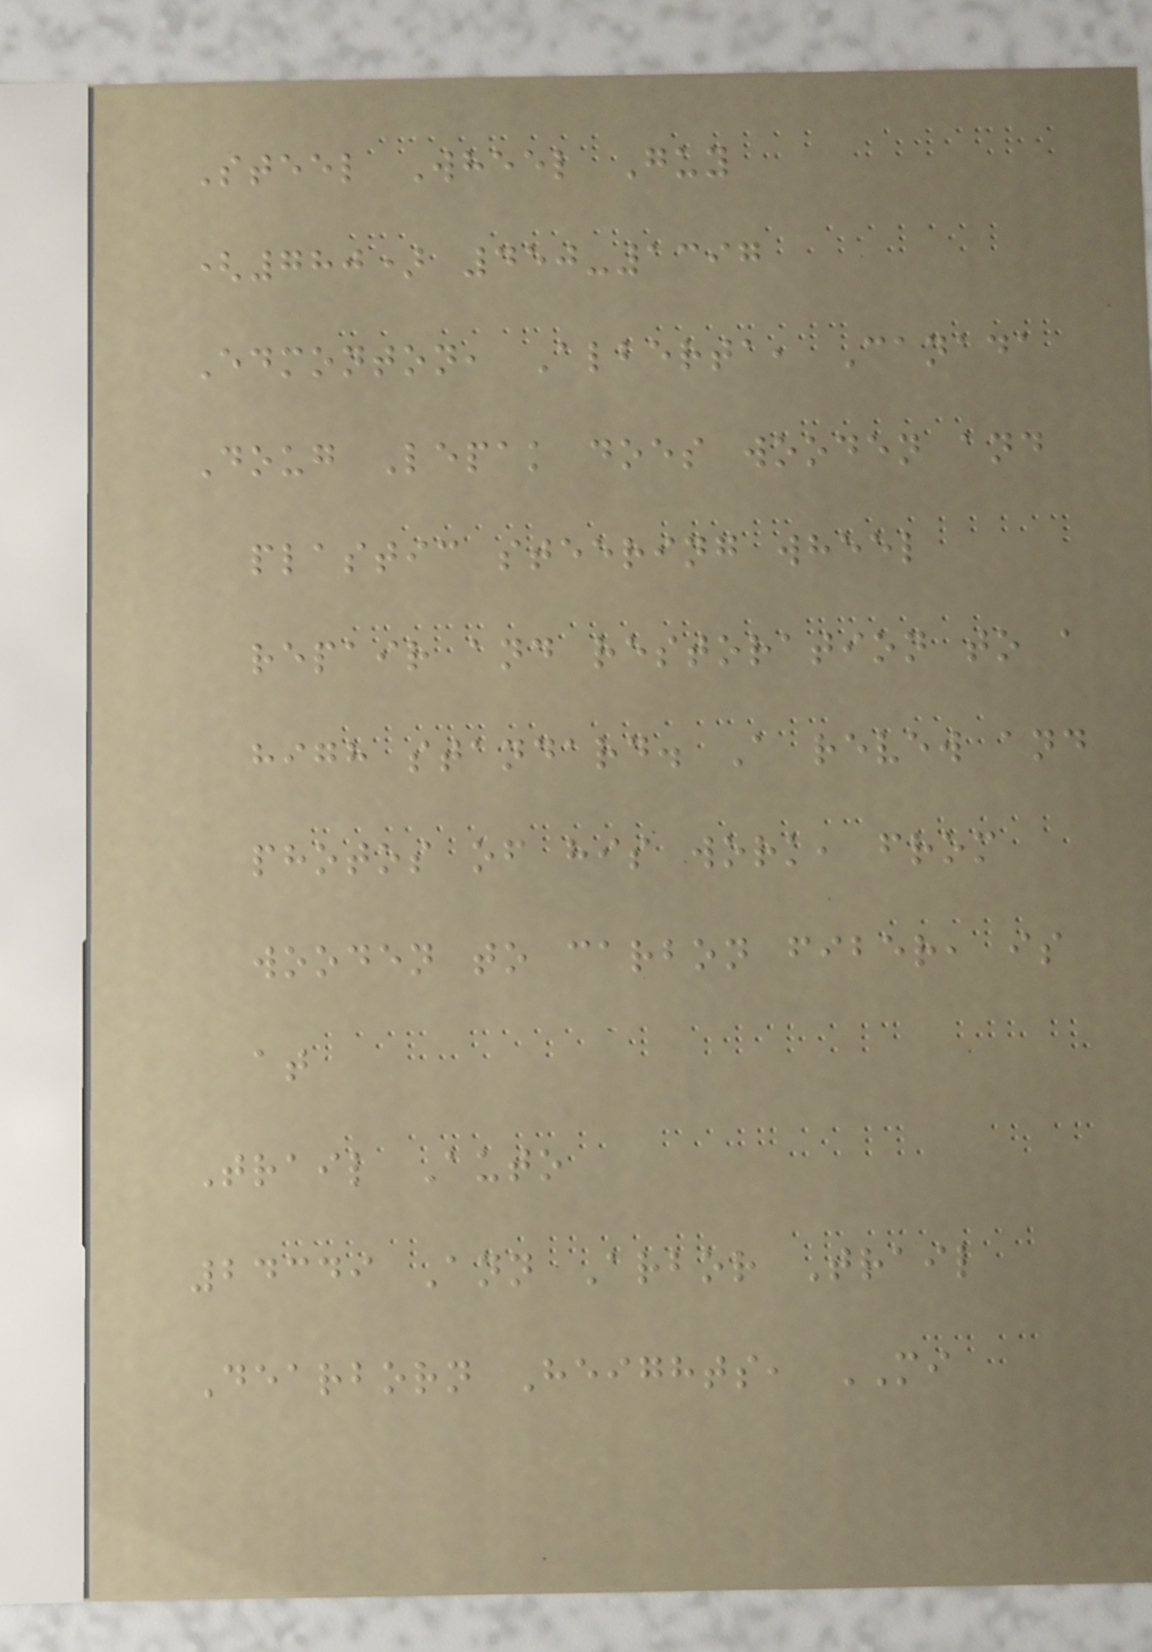Steel Wheel Guy
(780) 450-1397
Edmonton, Alberta, Canada
Doug Lepak does wooden and
plastic steering wheel
repair and restoration to a
high standard. A revew and
photos of his work, from
wooden to carbon fiber, is
at
Trail Auto
24349 Ann Arbor Trail
Dearborn Heights, MI
